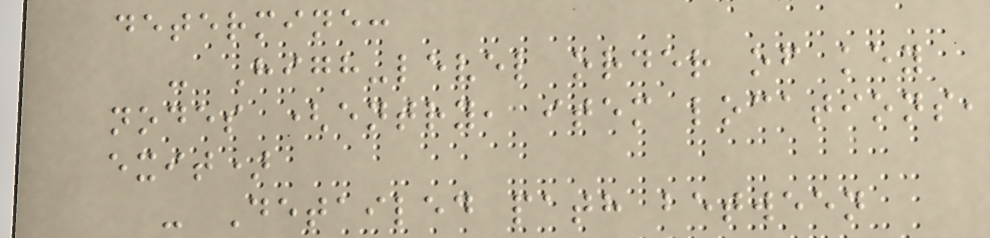determine:
- High-level order of key
nodes (entry, item locations,
exit)
- Detailed path between
